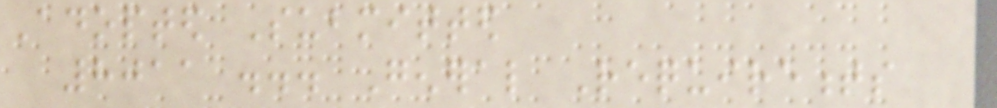Adopted Submitted
8011 ... General Requirements
